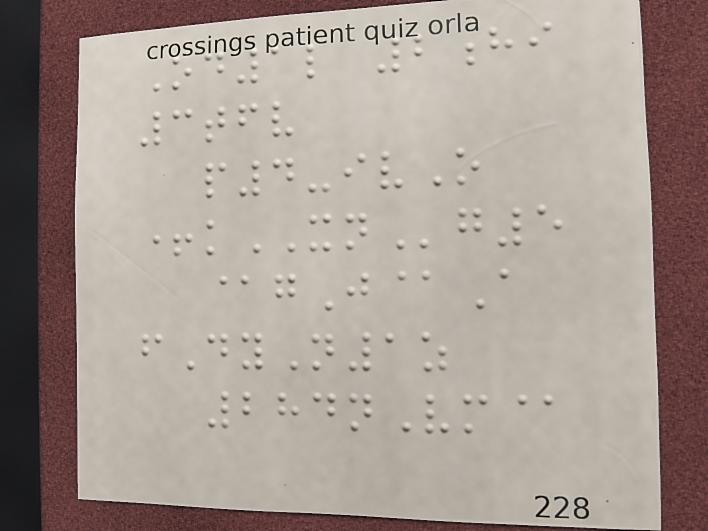Od1l 2hi
3tfv
p4-ivO
+kXNg5
@gJ@A
fDyN1z
284nVm@
